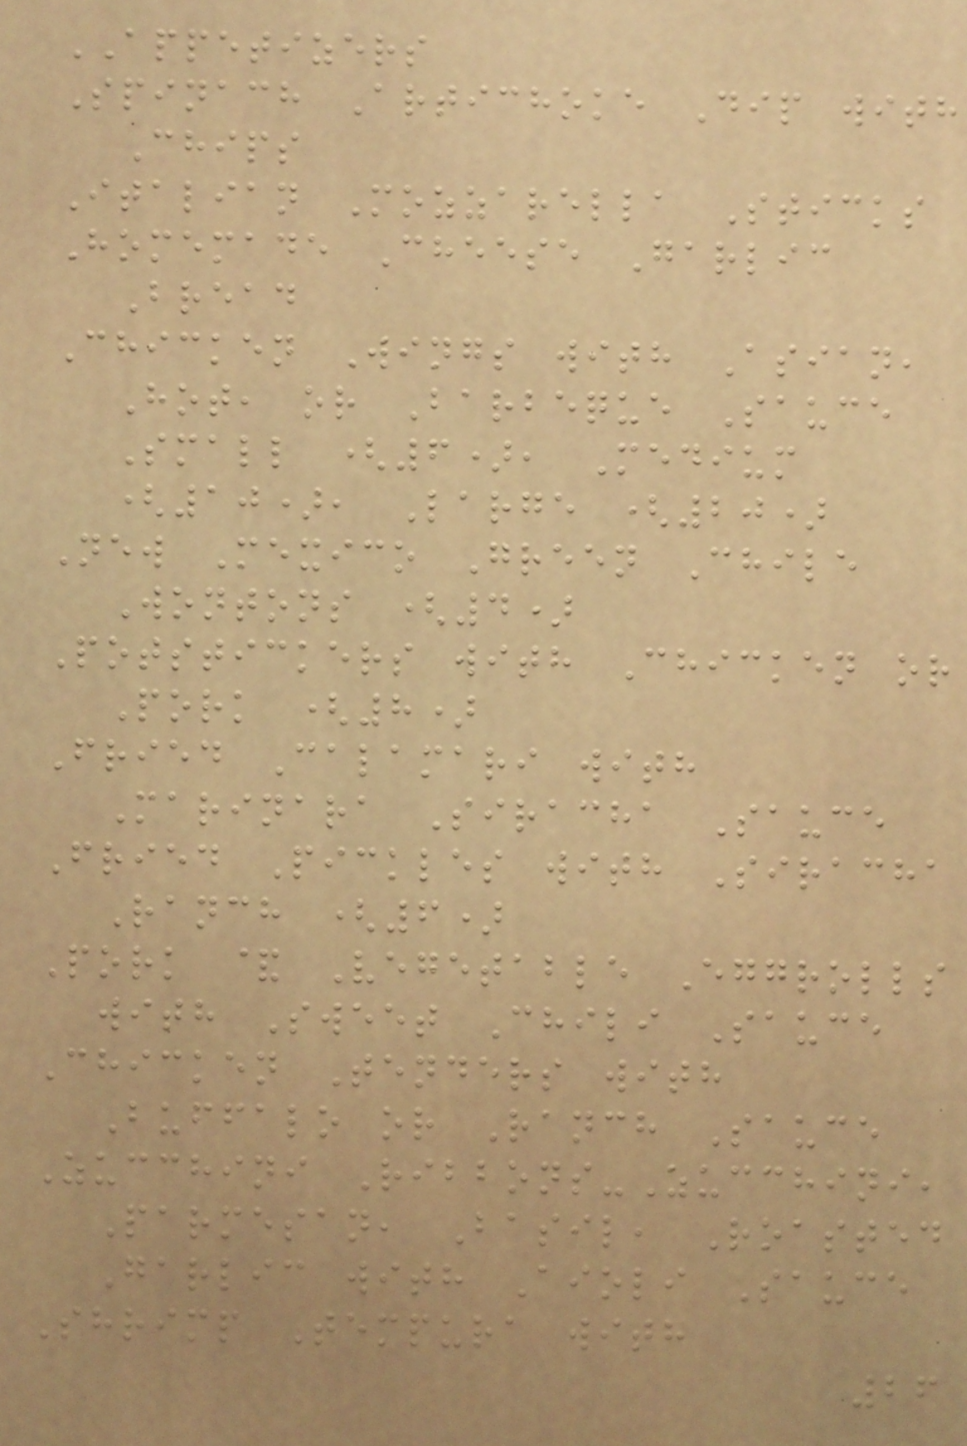APPETIZERS
Spinach Artichoke Dip with
Chips
Italian Mozzarella Sticks
Homemade Cheese Garlic
Bread
Chicken Wings with Asian,
Hot, or Barbeque Sauce
Small (6), Medium
(10), Large (20)
New Mexico Green Chile
Wontons (4)
Potstickers with Chicken or
Pork (8)
Fried Calamari with
Marinara Siracha Sauce
Fried Pickles with Siracha
Ranch (6)
Pork & Vegetable Eggrolls
with Sweet Chili Sauce
Chicken Tenders with
Buffalo or Ranch Sauce
Zucchini Ribbons-Zucchini,
Parmesan, Basil, Roasted
Garlic with Aioli Sauce
Shrimp Tempura with
26
